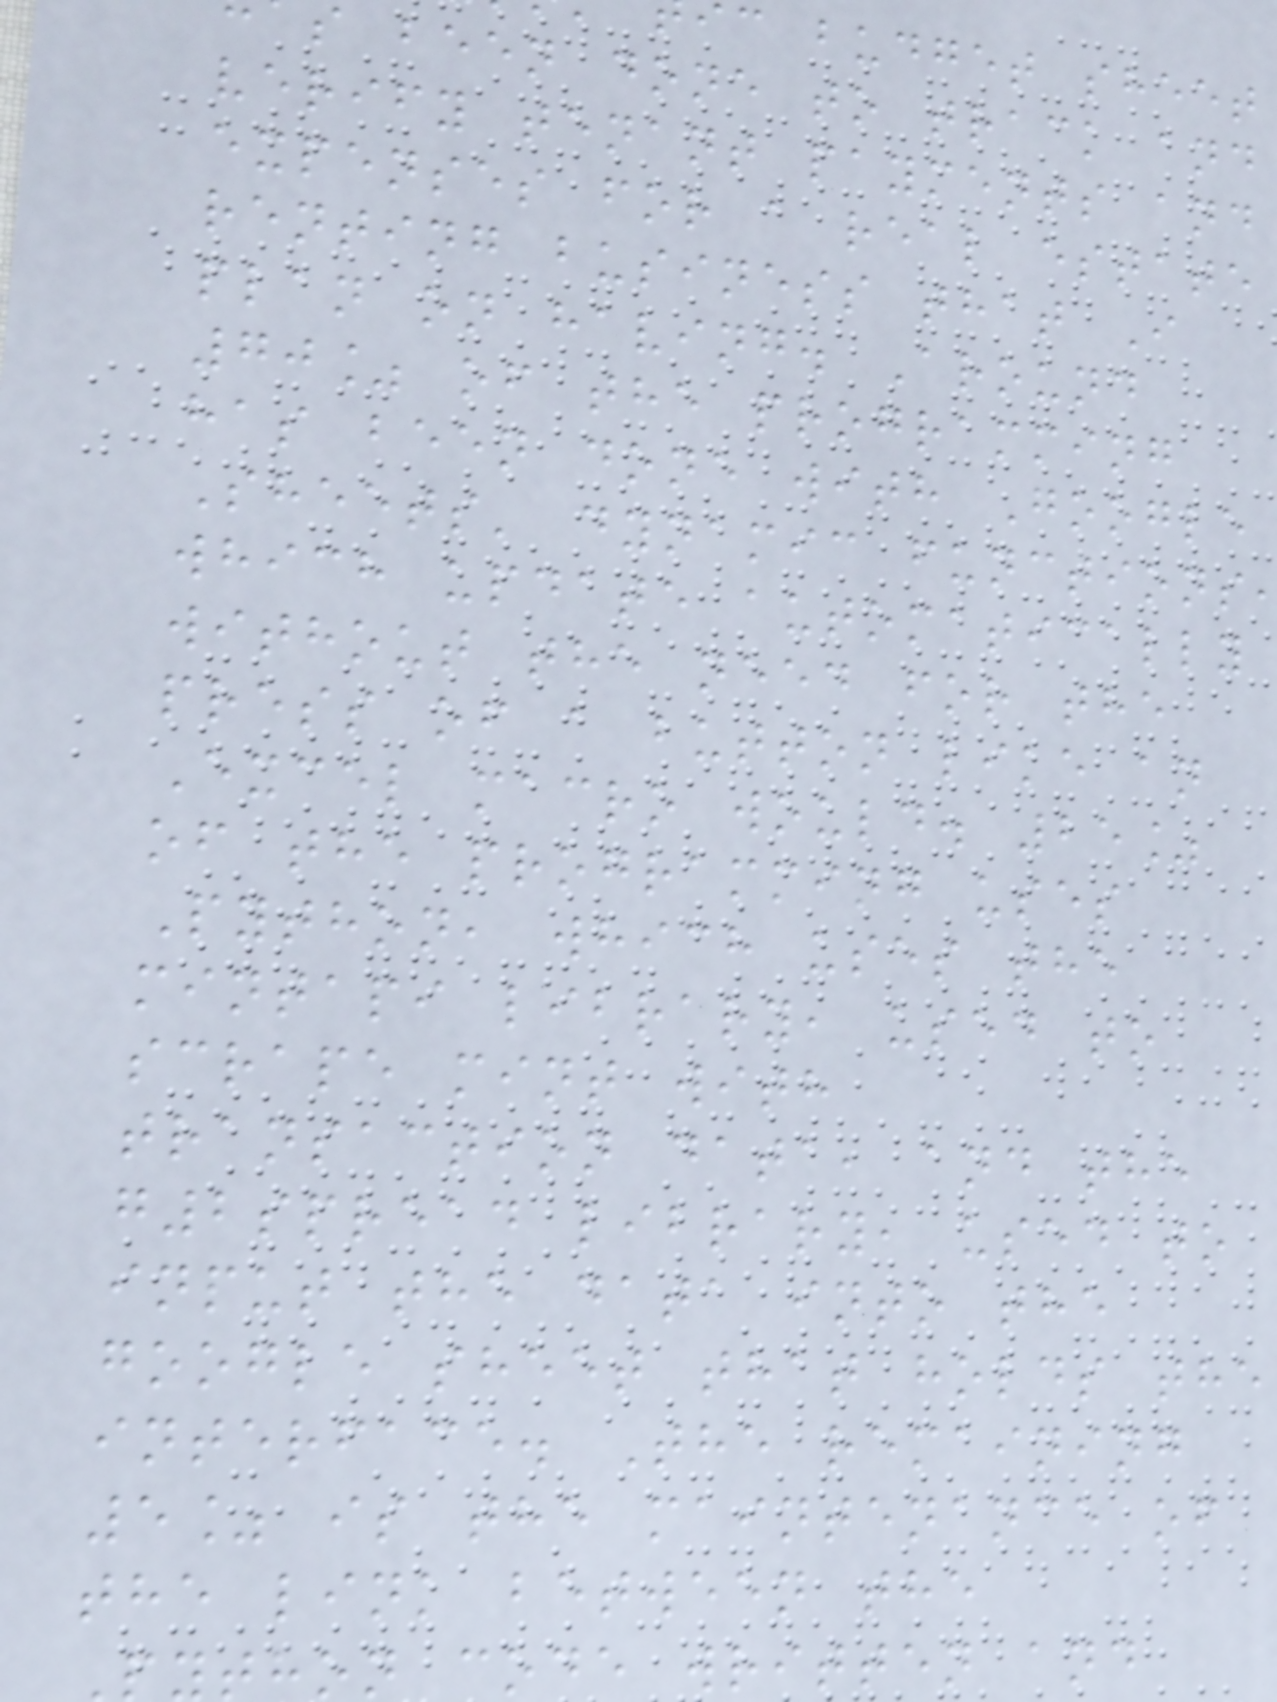c budget sheet
s been done to track and
verify tenant payments and
expenses for a real estate
renting business that I
plan on having. Around
70% of the programming
has been done with Google
Sheets' dynamic functions
which update automatically
without the need for the
press of a button like an
Excel macro would. 25%
of the programming uses
Python, which uses the
mintapi library, used to
scrape mint with
transaction data, and the
g2spread library, used to
input the data into the
google sheet that holds the
interface. The remaining
5% is the maintenance of
the link between the
thon code written and
